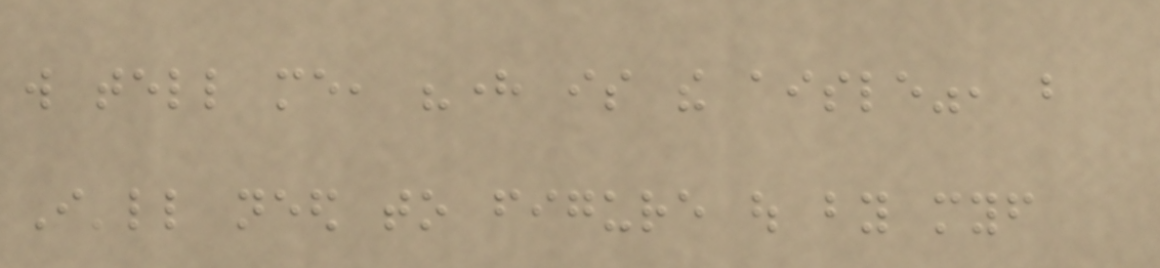will tell me, "here is the aisle", but
I'll need to figure out by myself
